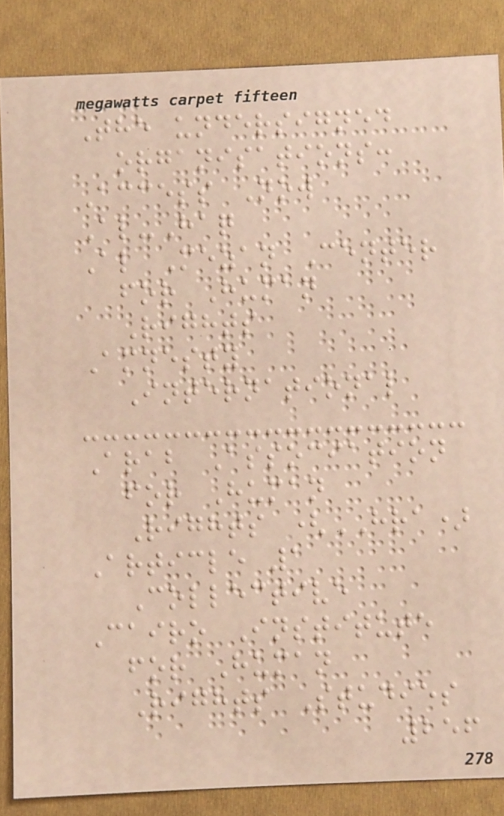The undersigned
organisations:
Access Now
Al-Haq
Al Mezan Center
for Human
Rights
Amnesty
International
Arab Association
for Human
Rights (HRA)
Article 1
Collective
Cairo Institute
for Human
Rights Studies
256
